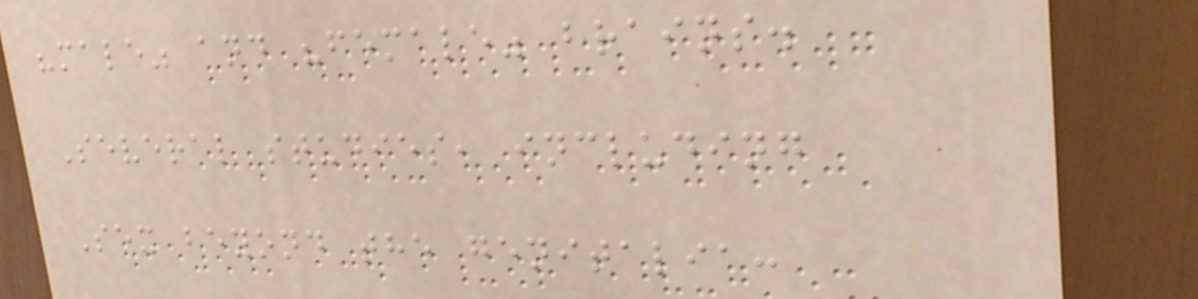"male" and "female" brains.
Several studies, including
Sex beyond the genitalia:
